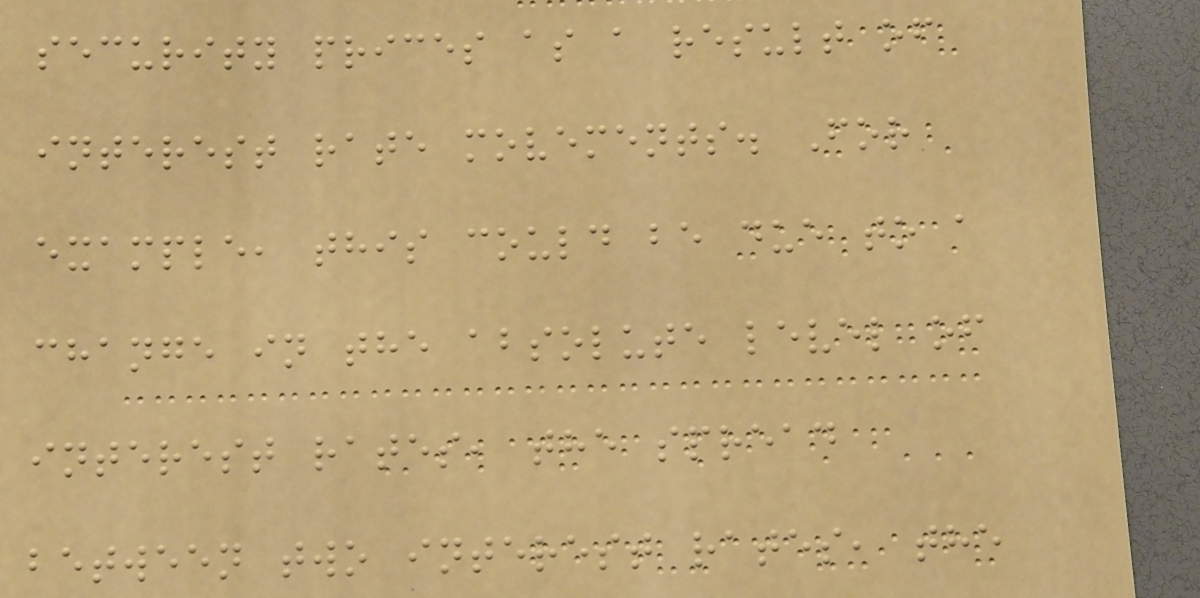security prices as a result of
interest rate movements. For
example, this could be due to a
change in the absolute level of
interest rates, the spread
between two interest rates, the
